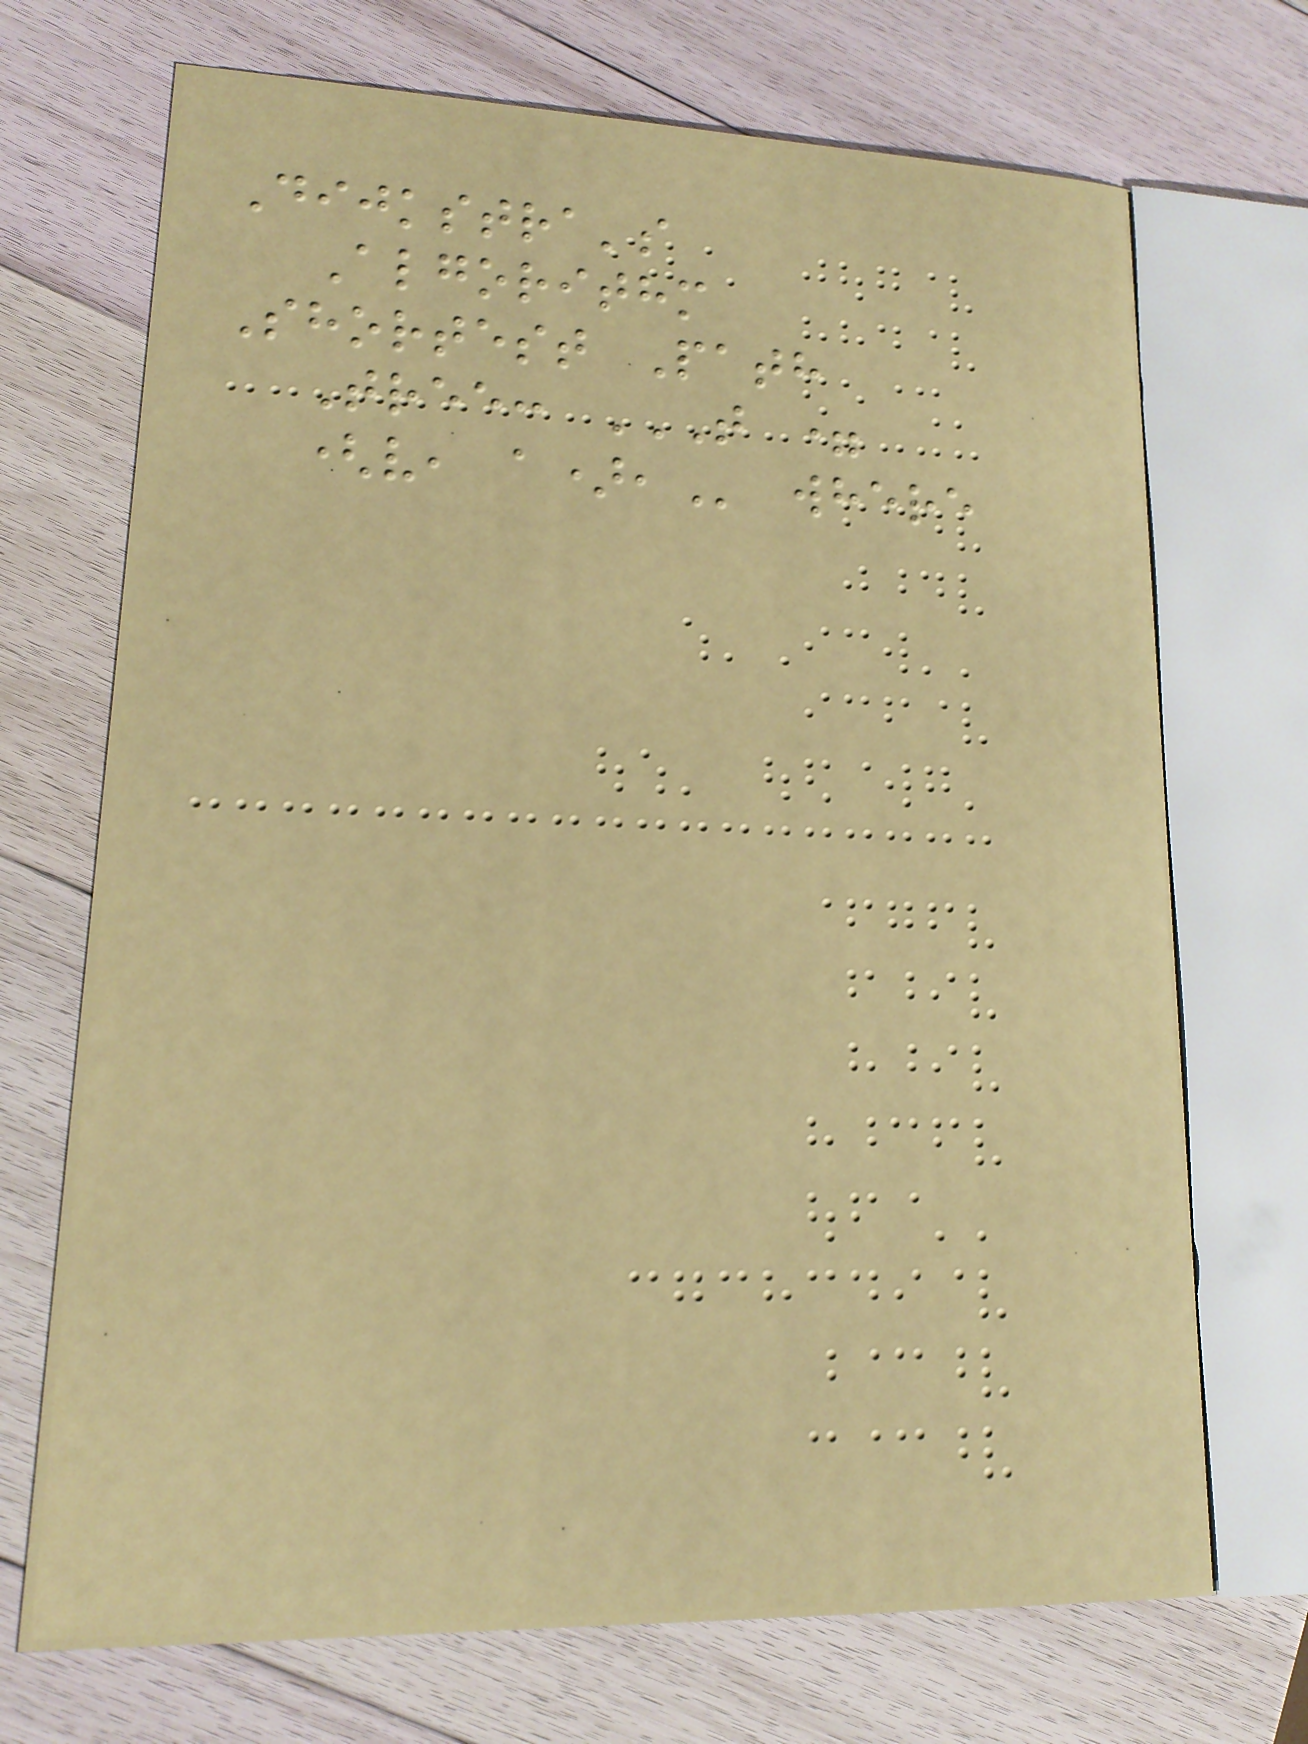Dijkstra's
Algorithm
Shortest Path
Tree: T =
(V, A), where
